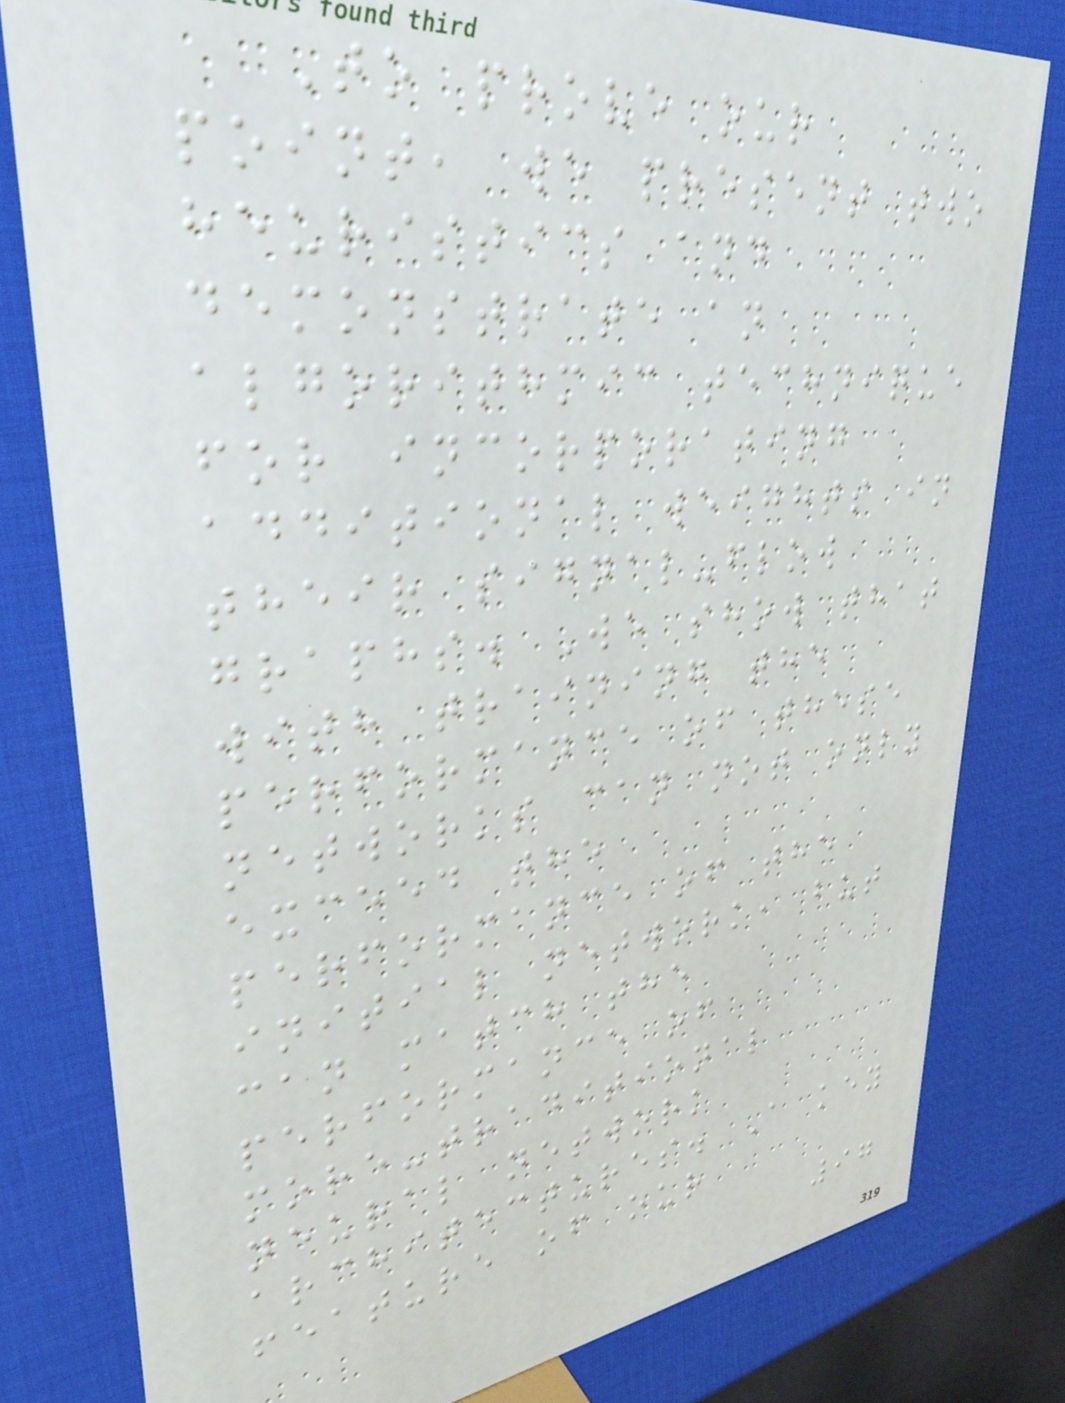To prove our
point, we present two
heuristics and
demonstrate an
algorithmic technique
for incorporating
additional weights in
their signal-flow
graphs. We show that
with training the
performance of these
networks can not only
exceed the
performance of the
initial network, but
can match the
performance of
more-traditional
neural network
architectures. A key
feature of our
97
